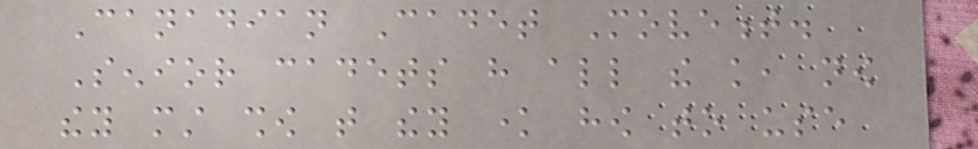Canadian Cadet Movement.
Senior cadets have all the knowledge, now
they must show that they know how to use
